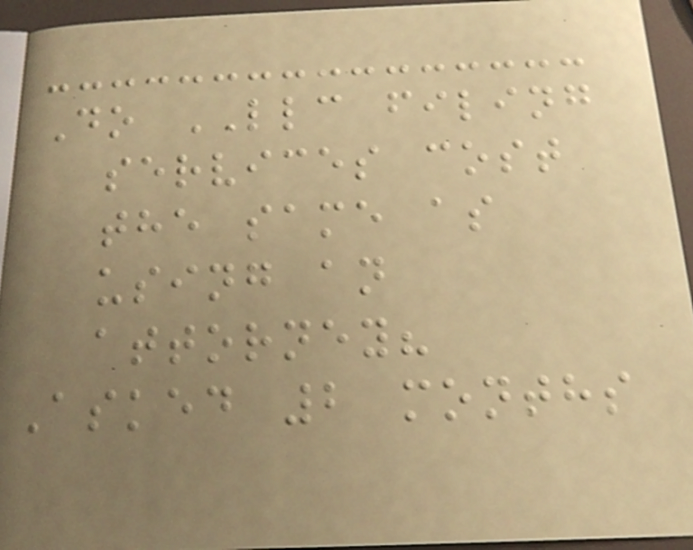Do LLC filing
services cost
the same as
using an
attorney?
Asked 2 months
